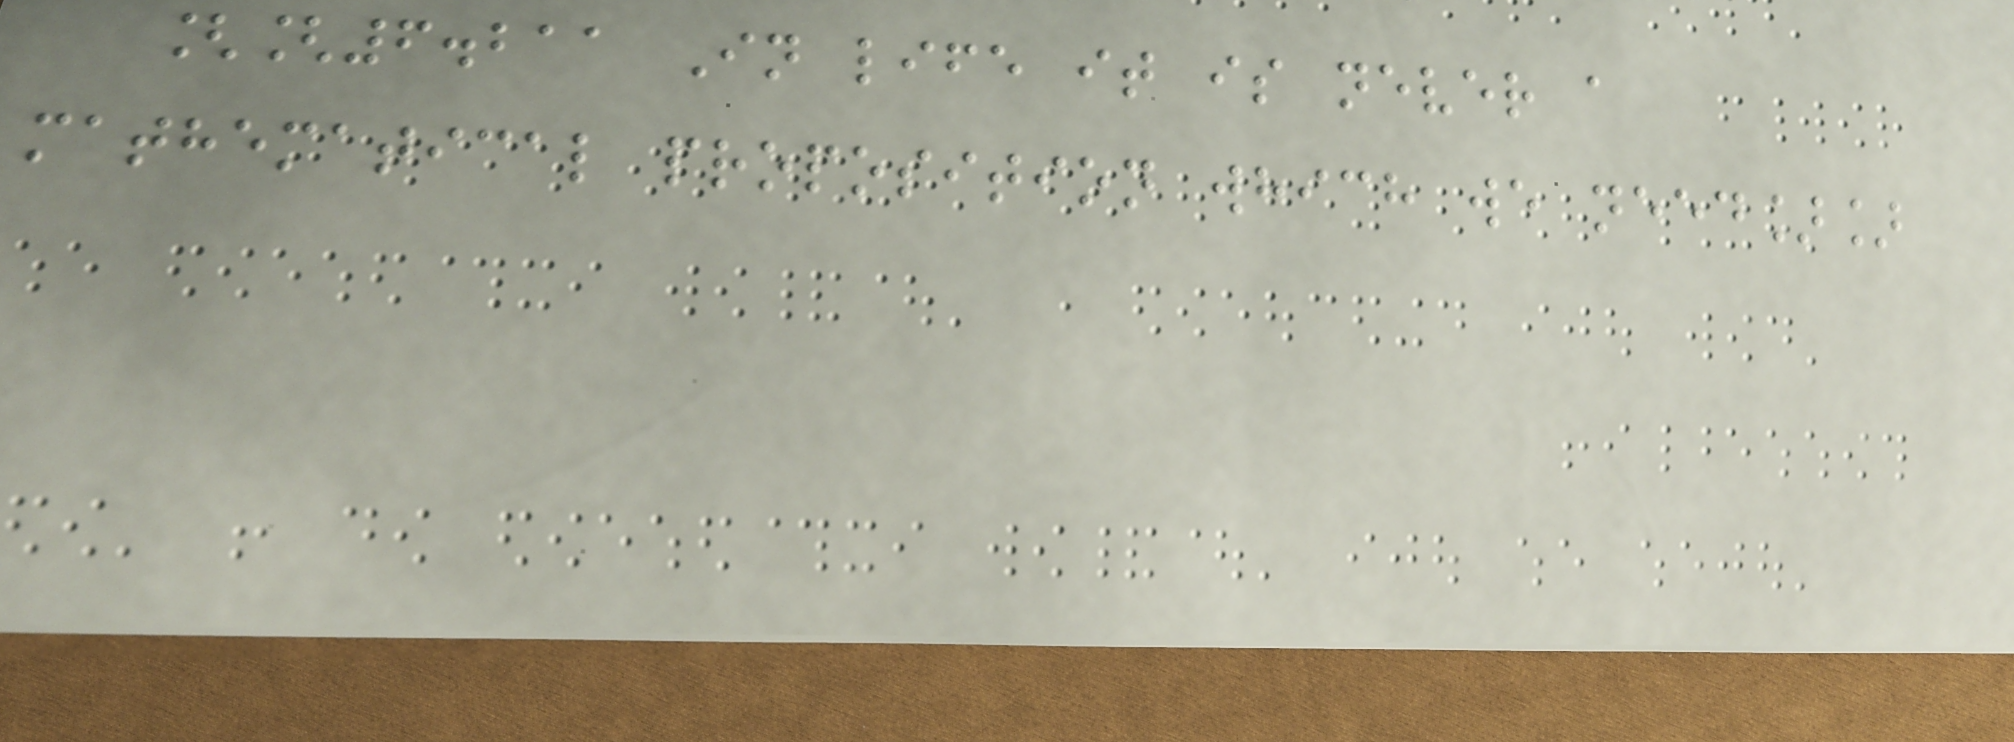[[6.211 In life it is never a
mathematical proposition which we need]]
